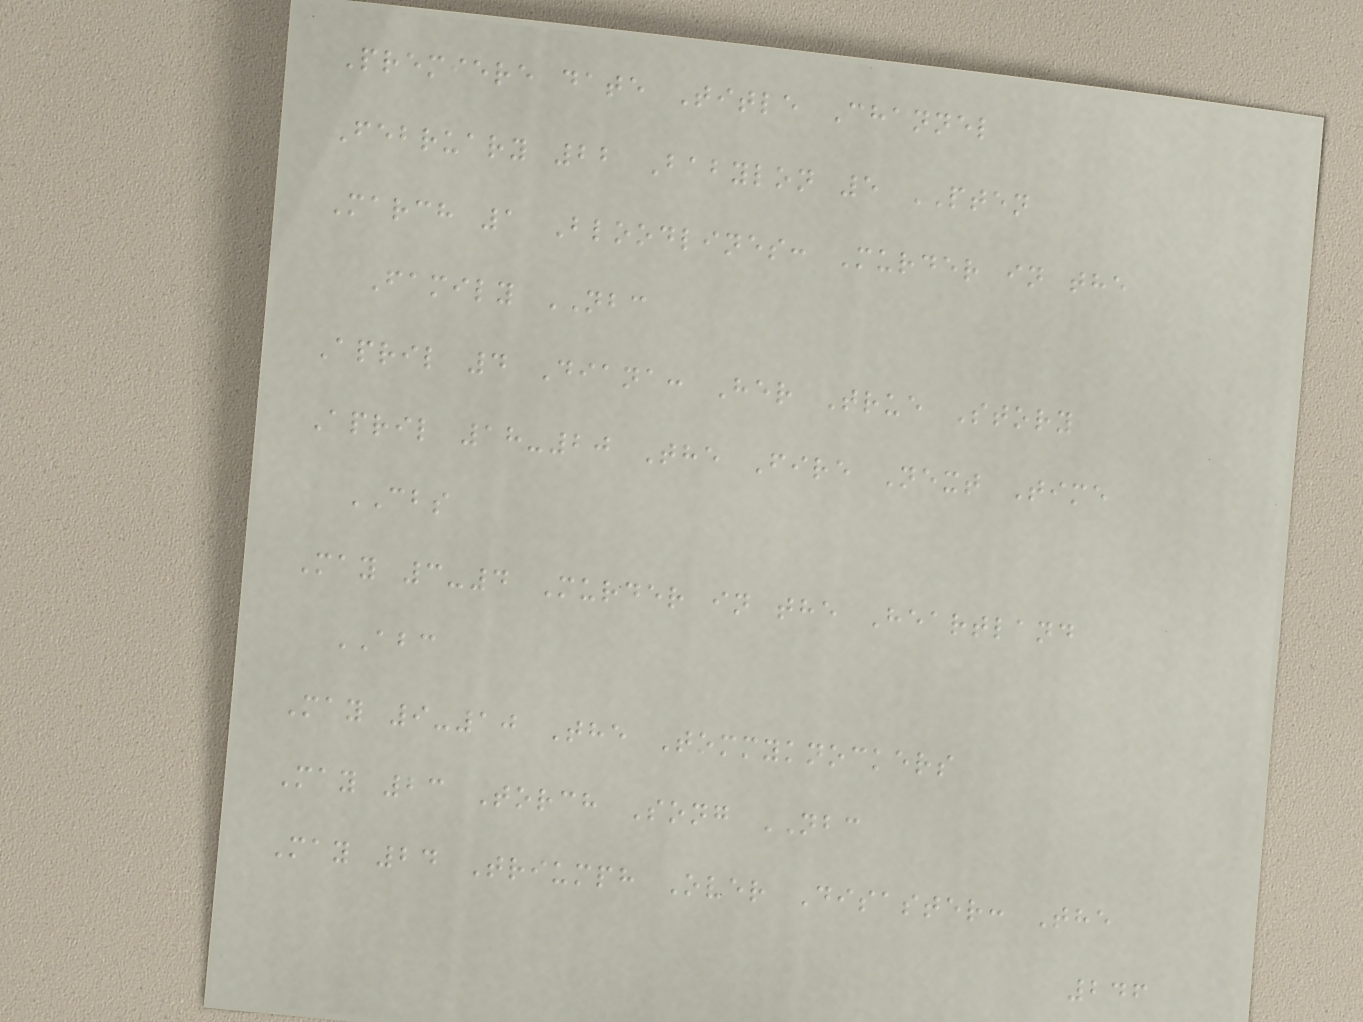Premiere date Title Channel
February 22 Babylon 5 PTEN
March 1 Bloodlines: Murder in the
Family NBC
April 4 Diana: Her True Story
April 18-20 The Fire Next Time
CBS
May 3-4 Murder in the Heartland
ABC
May 9-10 The Tommyknockers
May 23 Torch Song NBC
May 24 Triumph Over Disaster: The
246
